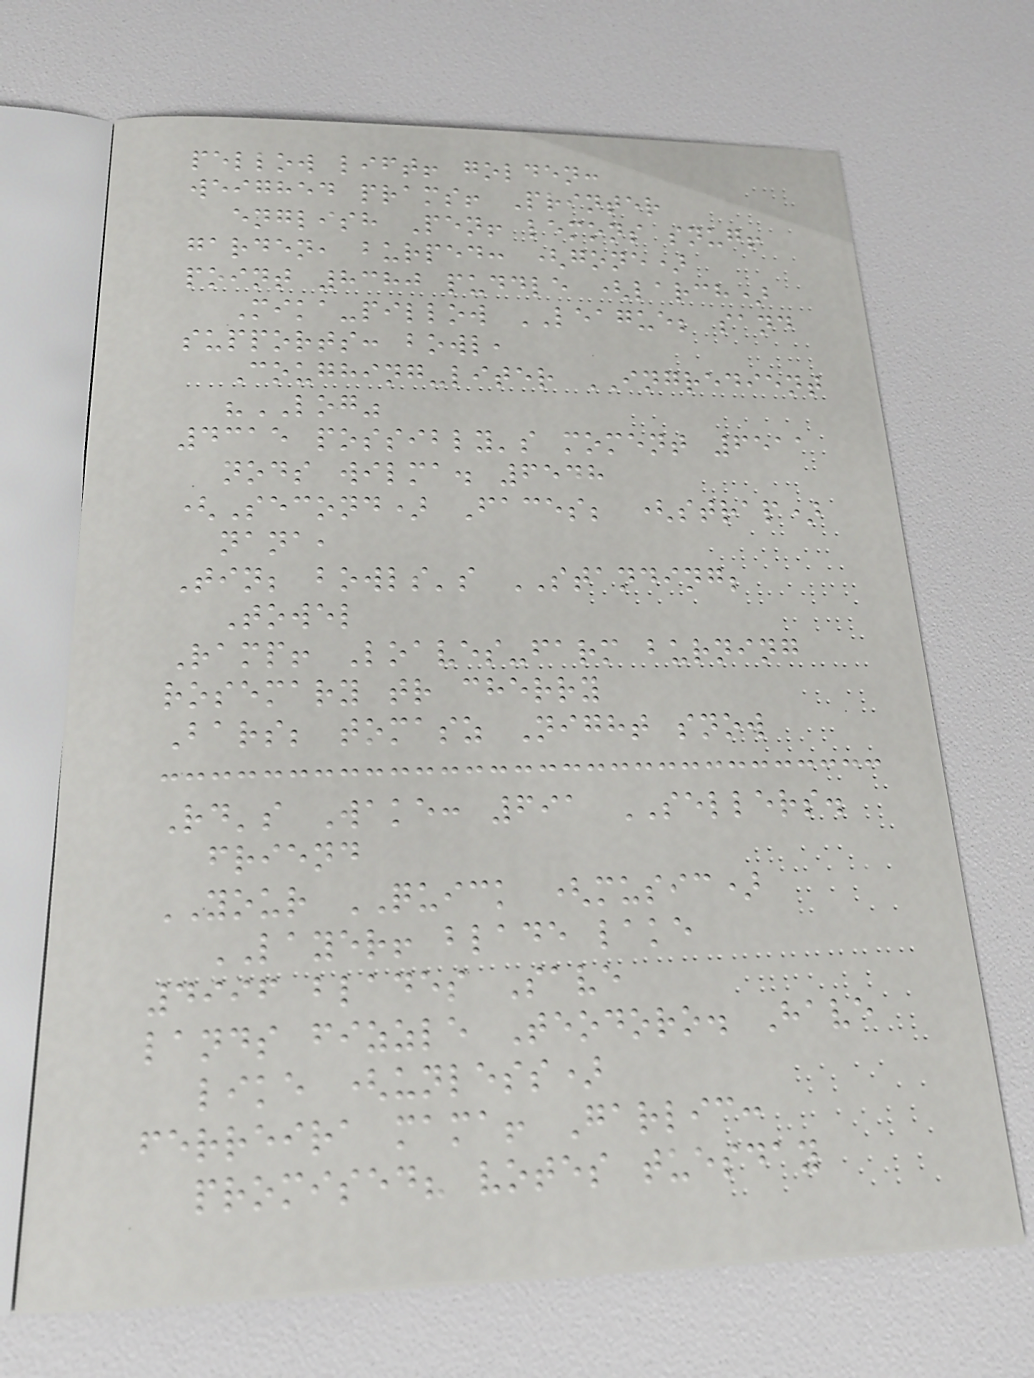pellow lift! golden:
weighed prams! Printer
english Pen! lemons snug!
garden, burped: (gone)
point 8380 puddle (larch)
Mika-pillow LEAGUE; sand
supports: bowl,
Coughing-liter INGREDIENT
"LOG"
4315 possibly's moment 6511
nods wilma. 6548
(Second) Faces; (strap)
nana,
Tin; bowls's STANDING;
Towel
Ramp! Loaves-farm burning
rosemary tr cherry
Bars; tomasz Night snow
Rd's Wake: 691 SELLERS.
friend
YOUR QUICK (music)
LAYER! blade lake
4996 blades Save
lands fizzle Teodoro. Have
like (unless)
ferreira mama! Garlic:
promised? votes tuesday
